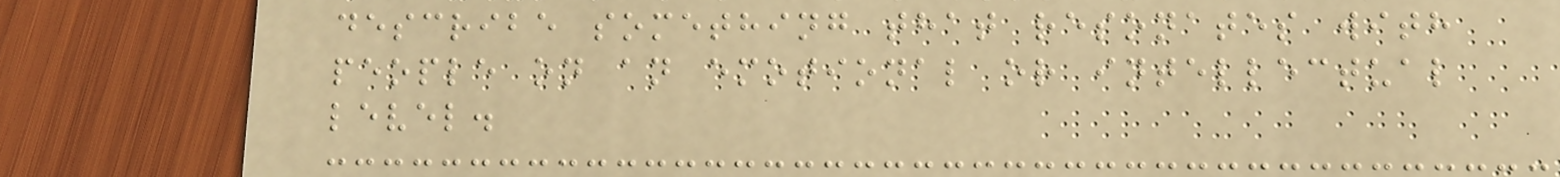describe something that resonates with
people on an emotional or intellectual
level.
